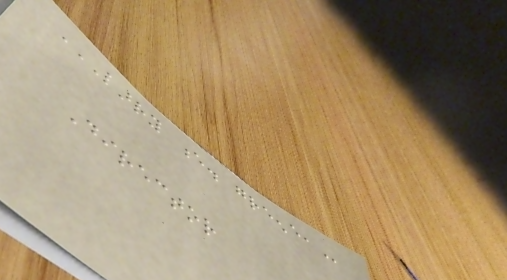LARRY E. GREENE,
Director
